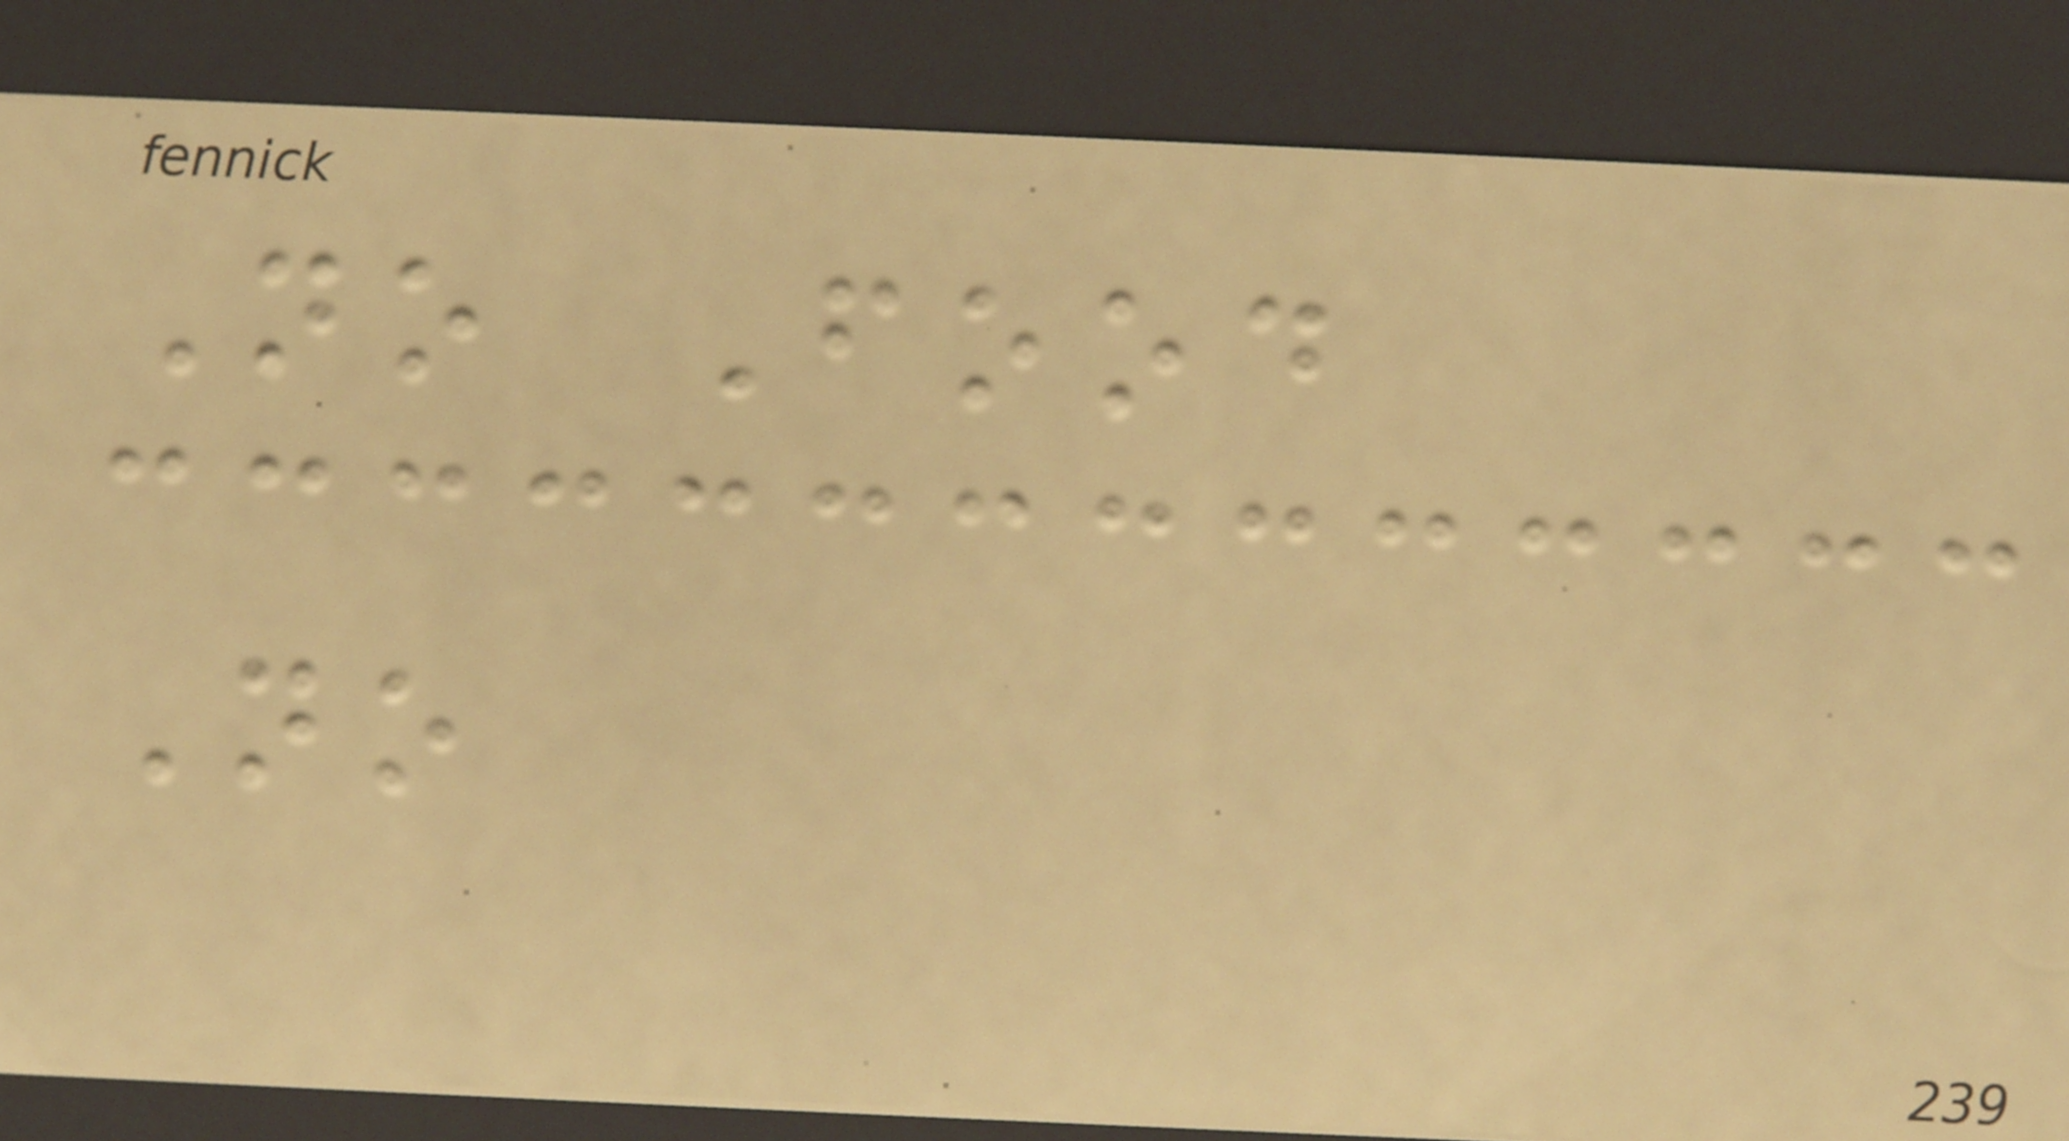No Food
No
